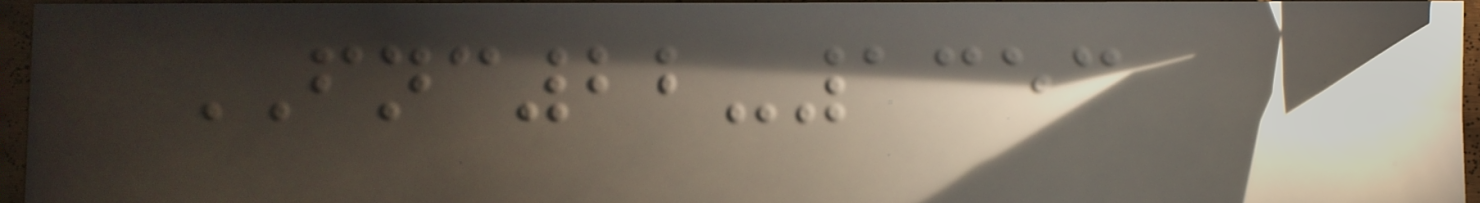FNC22-1353
